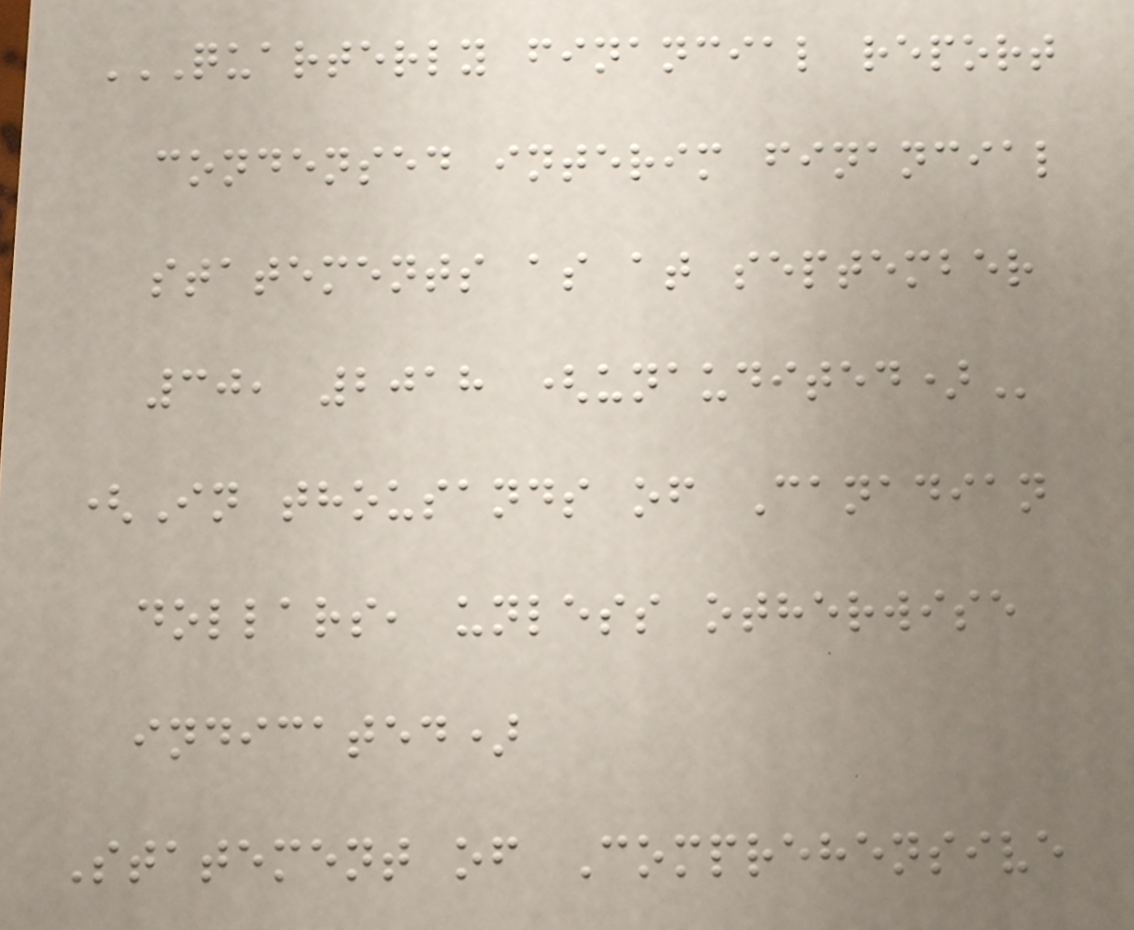QUARTERLY FINANCIAL REPORT
CONDENSED INTERIM FINANCIAL
STATEMENTS AS AT SEPTEMBER
30, 2018 (UNAUDITED)
(In thousands of Canadian
dollars, unless otherwise
indicated)
Statement of Comprehensive
